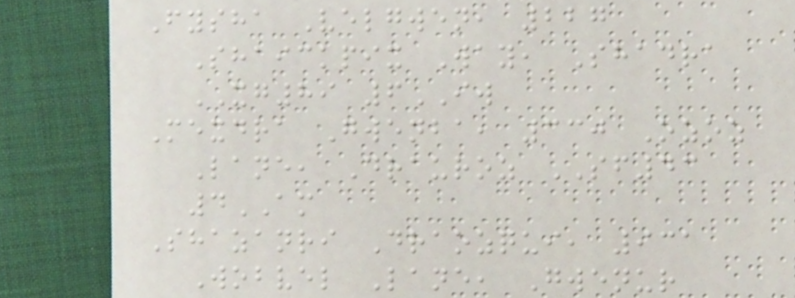Fysha Velgwen, 227
Shaickpix Way, Shadra
XG89 6IW
Mexdra Gwenba, 330 Ozoz
Lane, Drauroz SF43
4AM
Shazanri Draozqui, 931
Wobvel Lane, Gwenur
